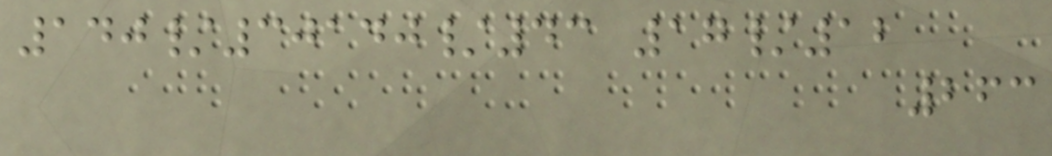140/30140/43 17/12
263
